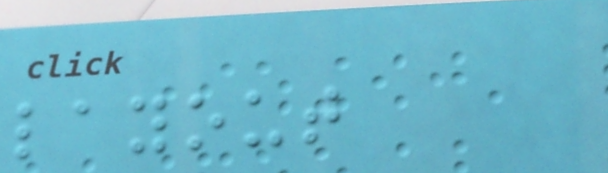layout
